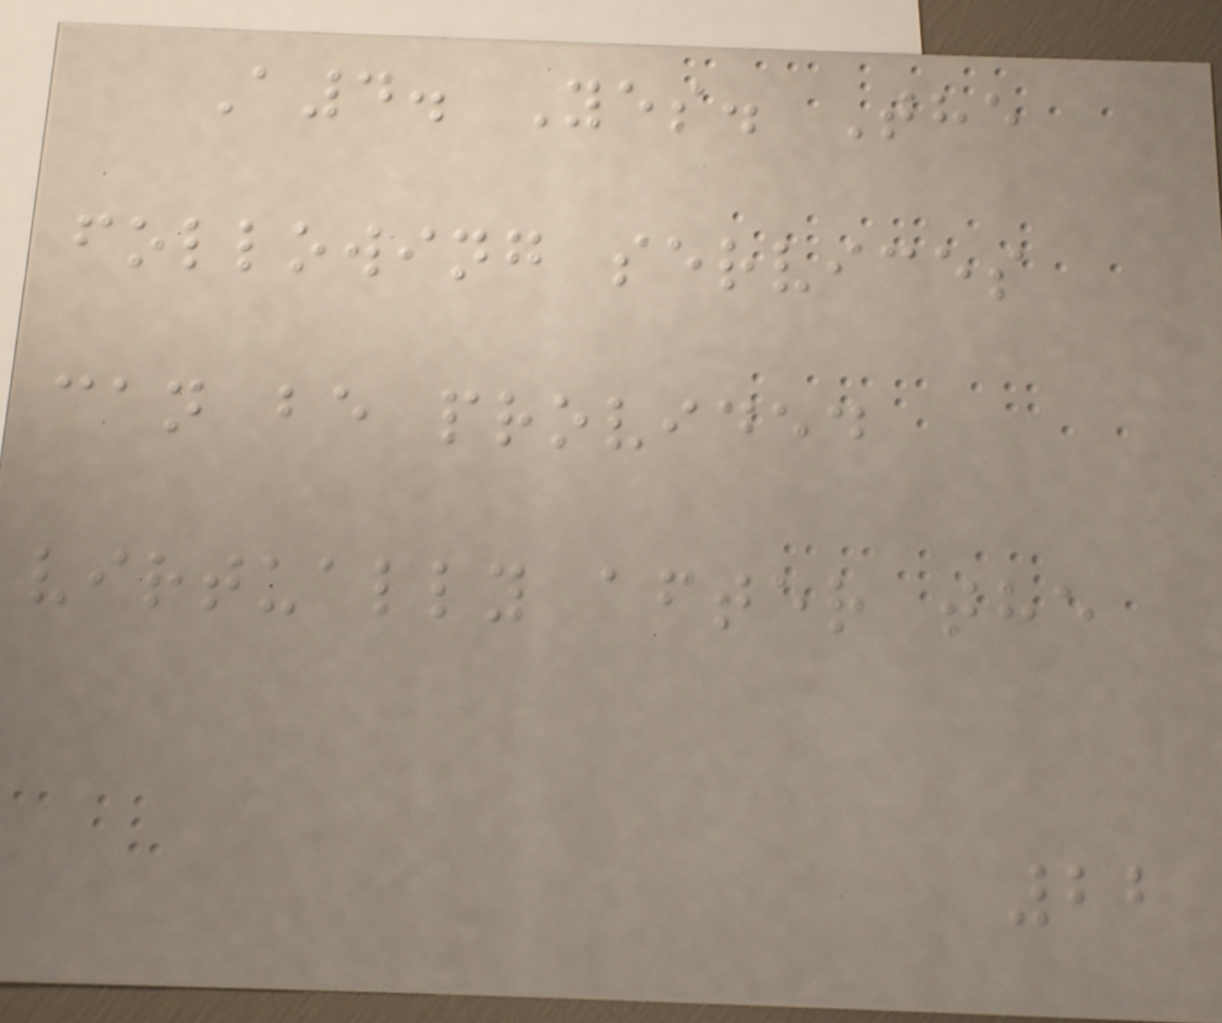A4. Yes. The
following services
can be provided
virtually after the
22
